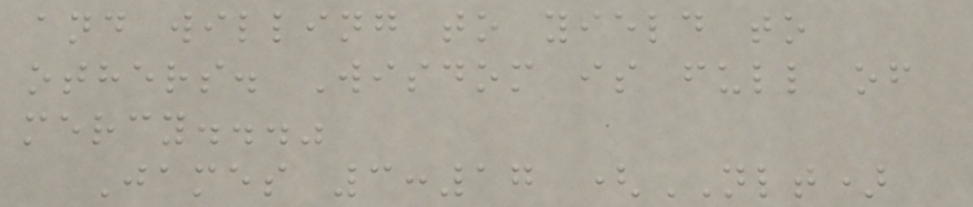and willing to yield to
others. Wisdom is full of
mercy..."
James 3:17 (NLT)
